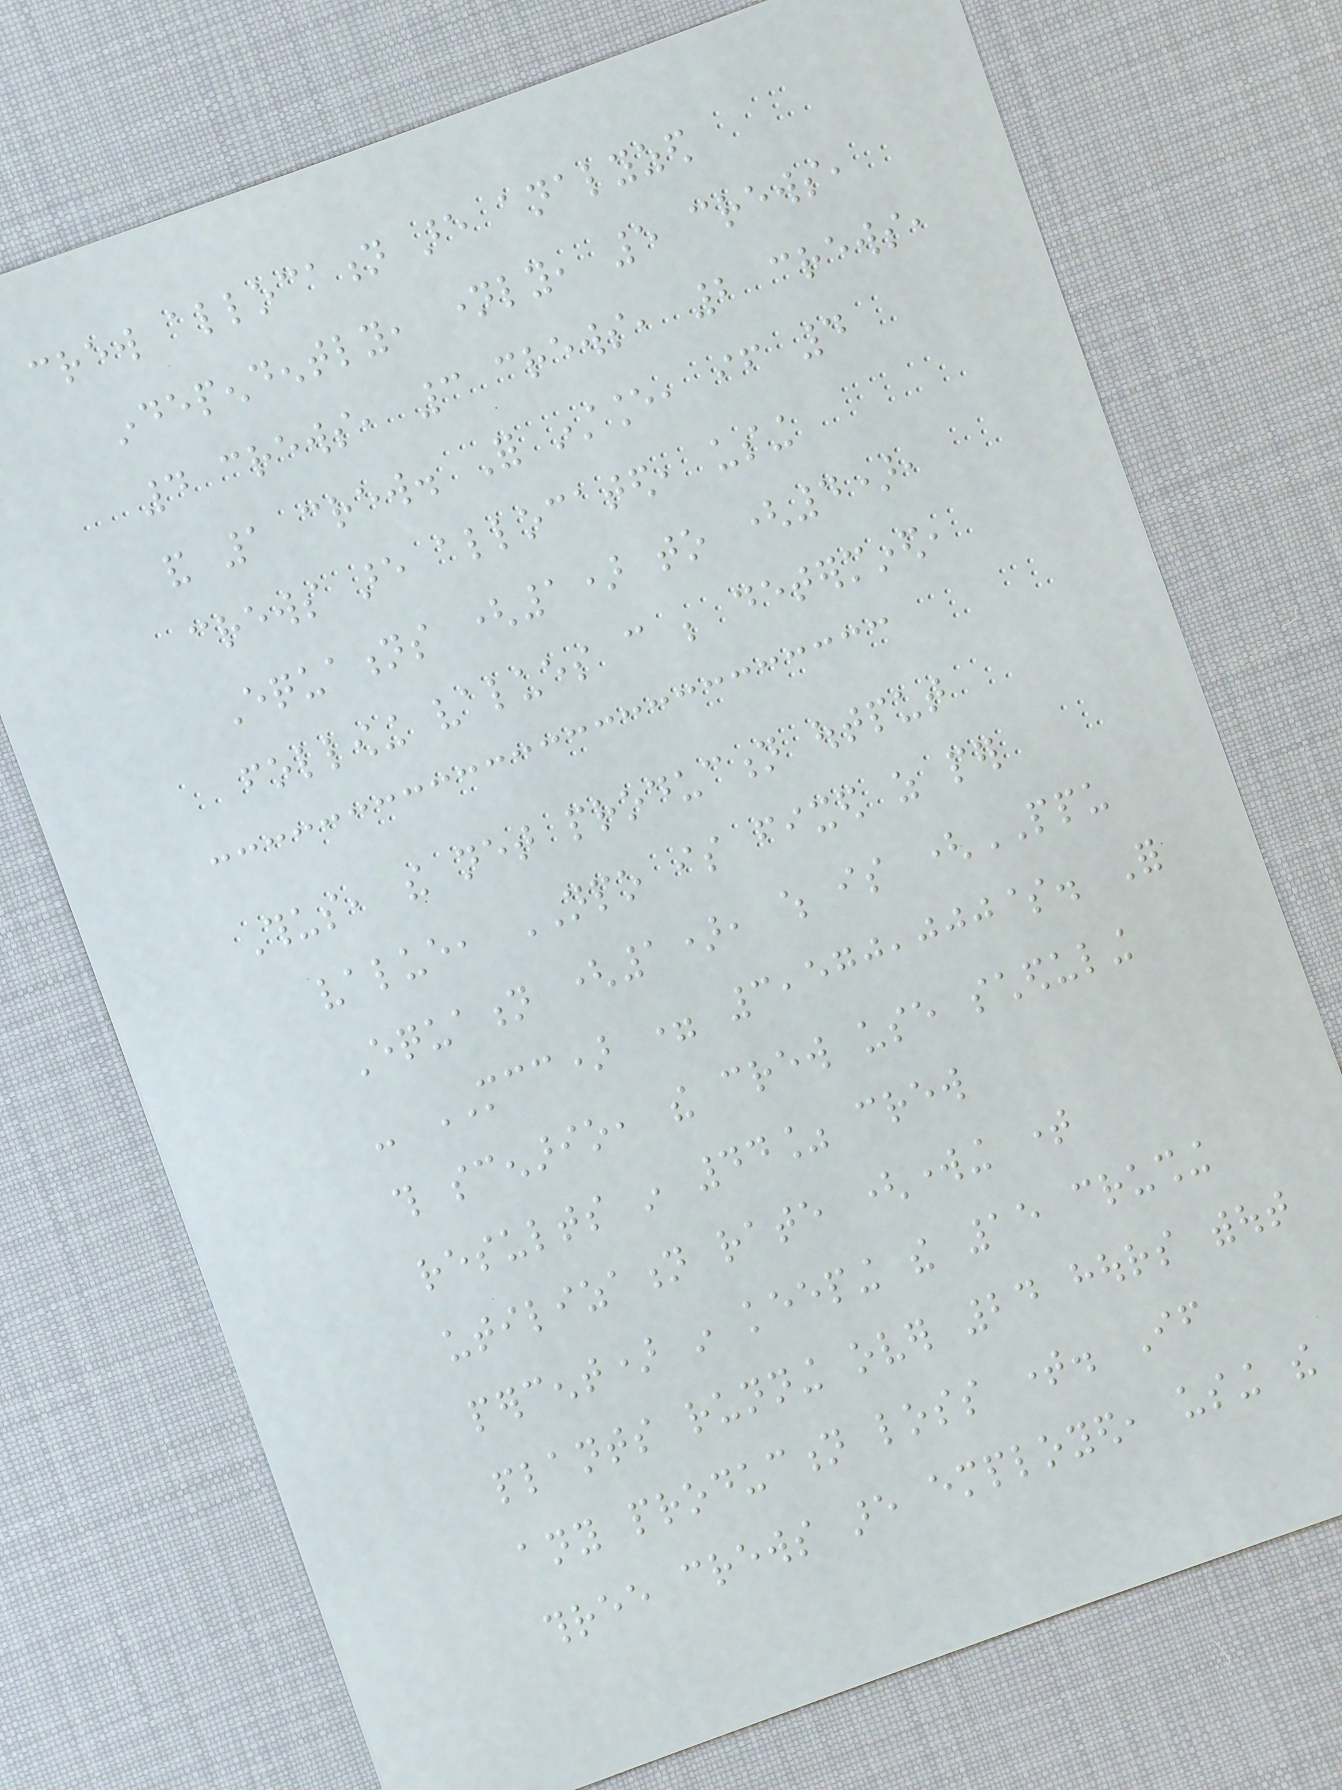crew allocation are analyzed
independently, namely, 5 crews,
4 crews, 3 crews, 2 crews,
and 1 crew. For instance, if 4
crews are allocated, using
Equations (1) to (4),
following values can be determined,
Thus, the net production output
value, NPO is fixed as per
Equation (1), which is (PPU
- MCC) = 3,570,000$. For
this scenario, the crew use scheduling
results in 44% crew
utilization rate (working time
percent) in keeping the 15 crushing
plants running over 24 hours without
any production loss time. If
three crews are employed, using the
